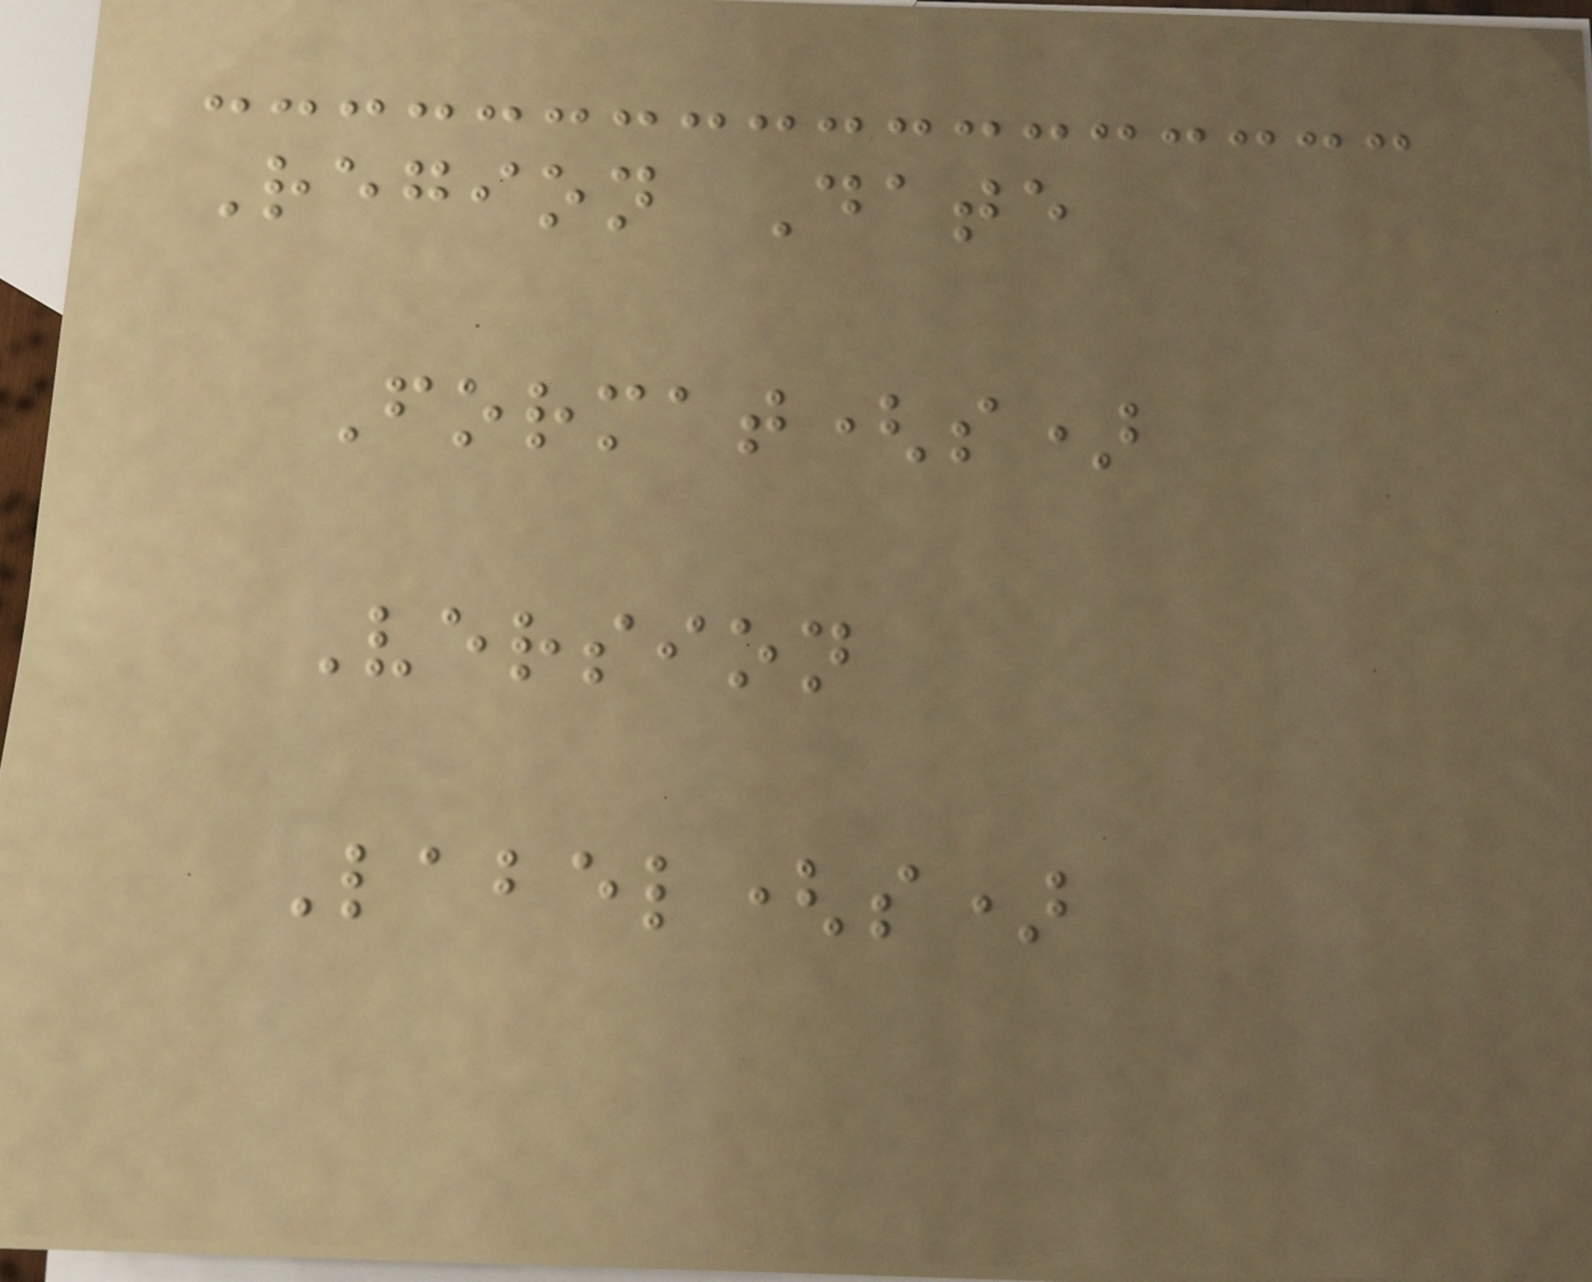Region Date
Format(s)
Version
Label(s)
